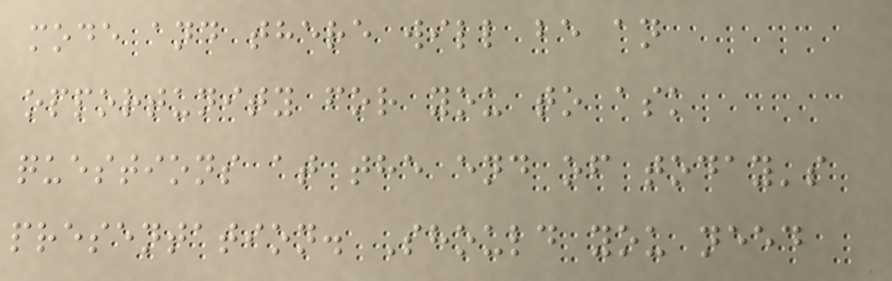mode and there will be an
opportunity for you to ask
questions at the end of today's
presentation. Should you need
